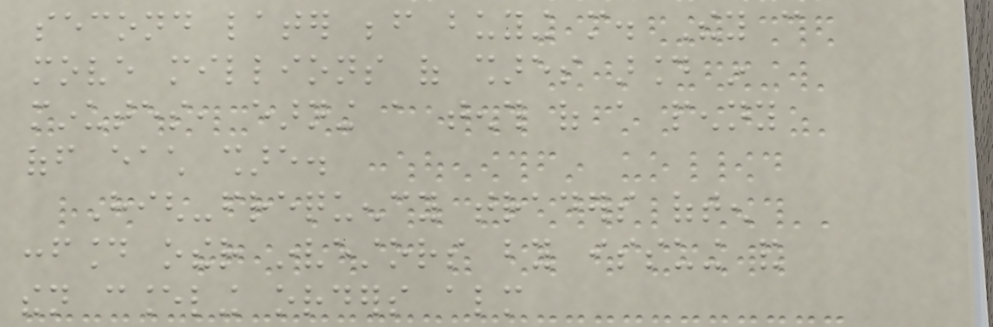second later before buying more. They can
move millions of shares around in
minutes, earning a tenth of a penny
off each share.
High-frequency traders often
confound other investors by issuing and
then canceling orders almost
